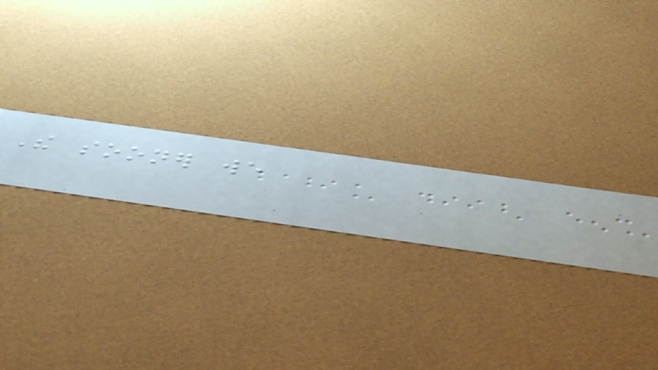The sooner we
